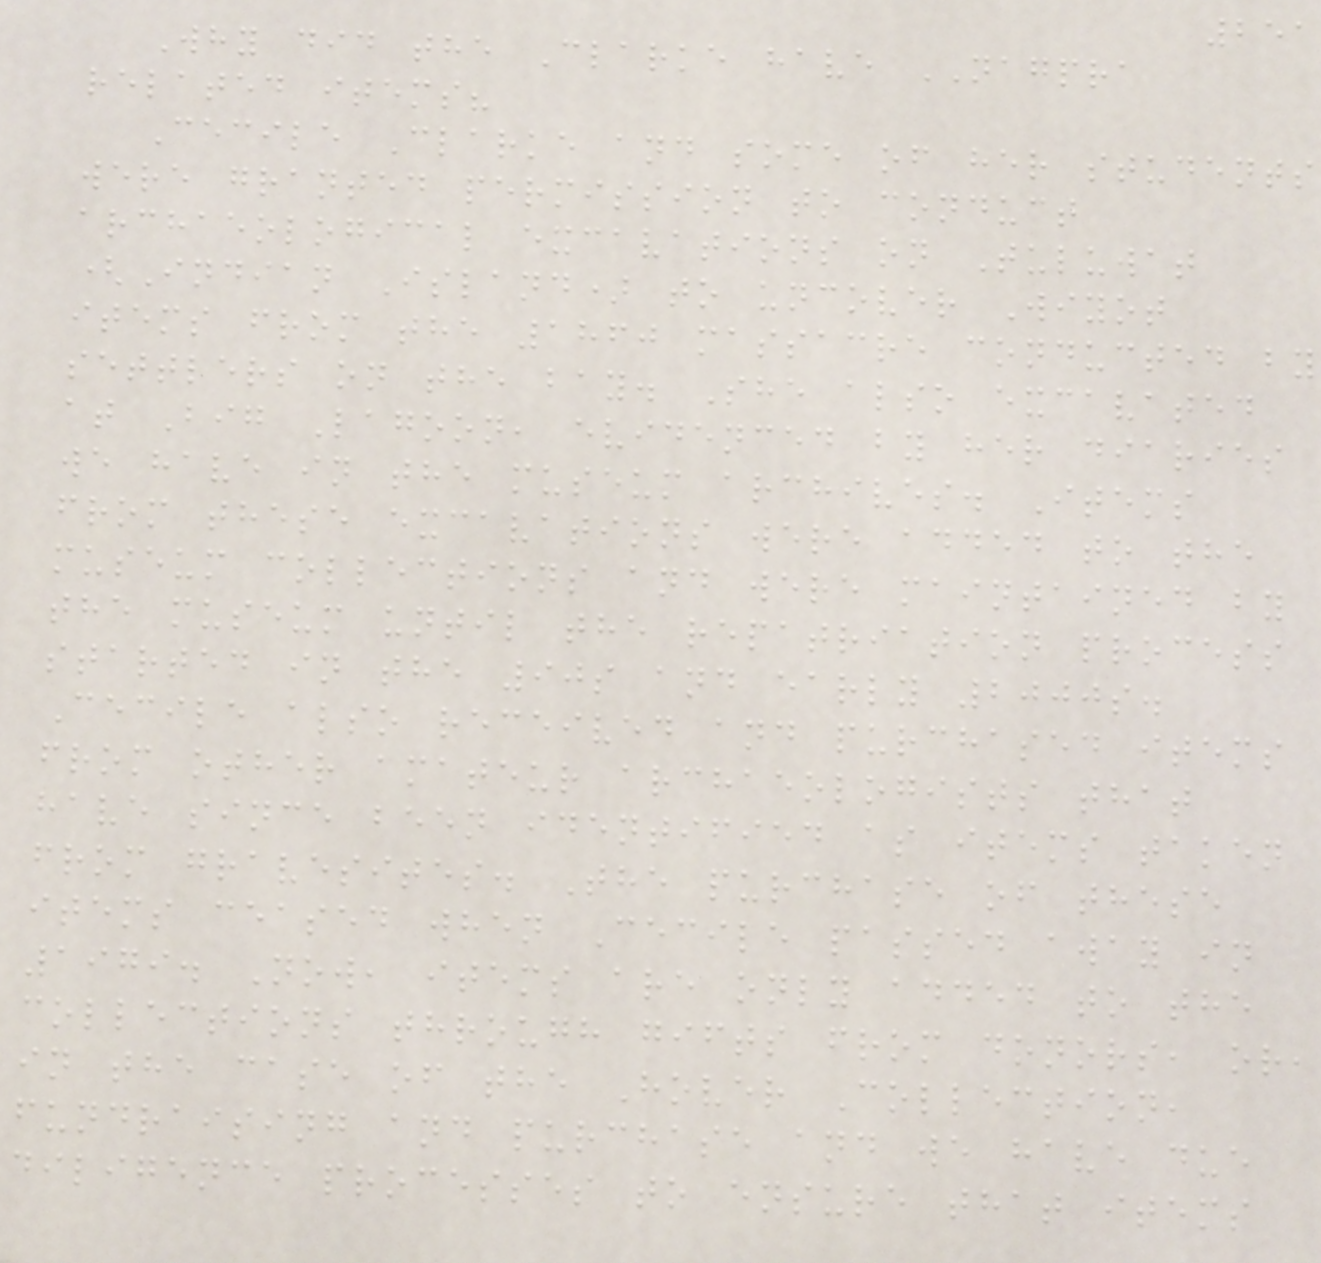251
Why did the Clarke have NAGPRA
related items?
Cecile Clarke and some of her students
were granted permission to conduct
archaeological excavations on Tuluwat
(Indian Island) to uncover Wiyot
items from the 1860 massacre conducted by
settlers on the bay. She also excavated
at Big Lagoon, evidenced by her diaries
we have in the museum archives. Items
from these excavations were added to the
museum collections and were maintained by
the museum until the repatriation process
started in the 90s and early 2000s.
Cecile also received and purchased items
from other amateur archaeologists that
have since been identified as items taken
from gravesites. The purchase of these
items ceased when Cecile passed away in
1979. Now, items are only added to the
collections through gifts from donors, or,
in the case of the Hover Collection,
fundraising and purchase and we have due
diligence processes to ensure that items
